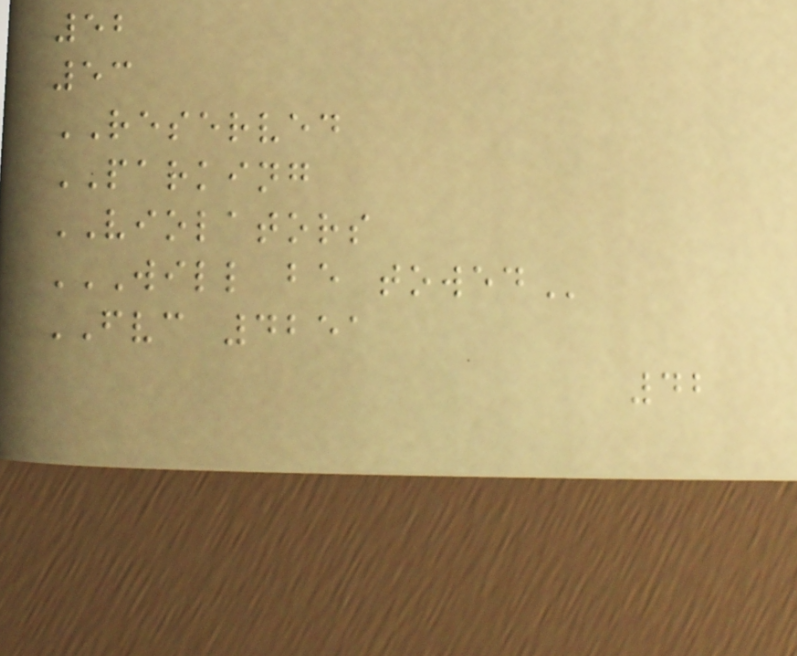52
53
RESERVED
PARKING
VIOLATORS
WILL BE TOWED
FVC 4251
42
